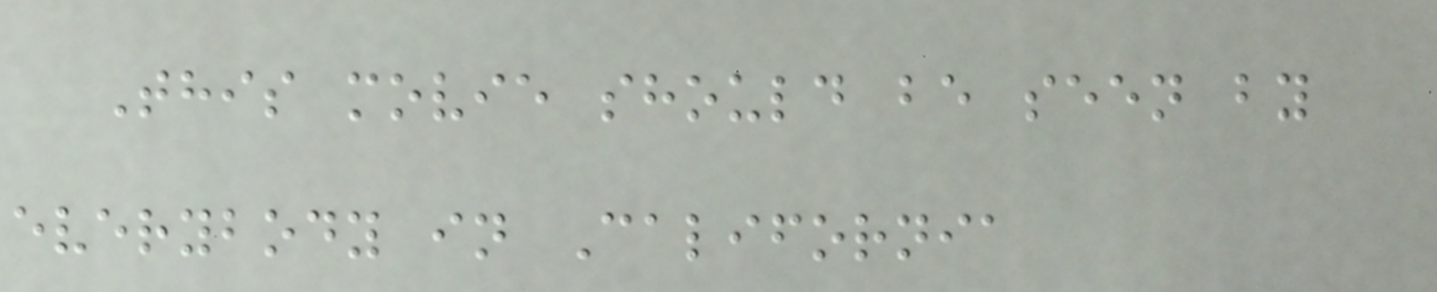This movie should be seen by
everybody in California
